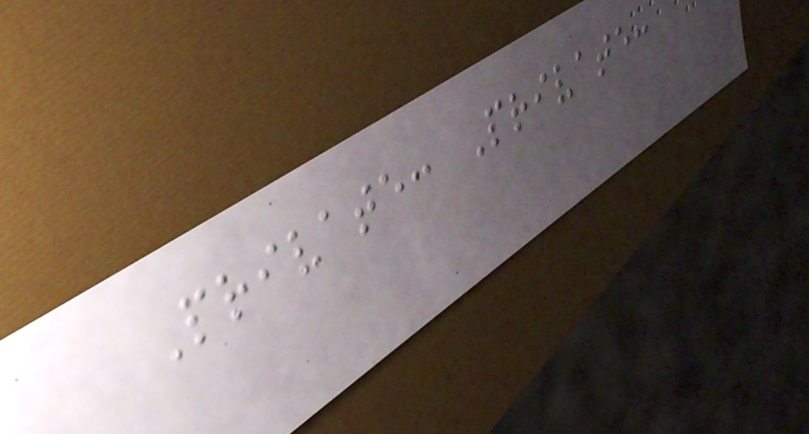Private: Private:
